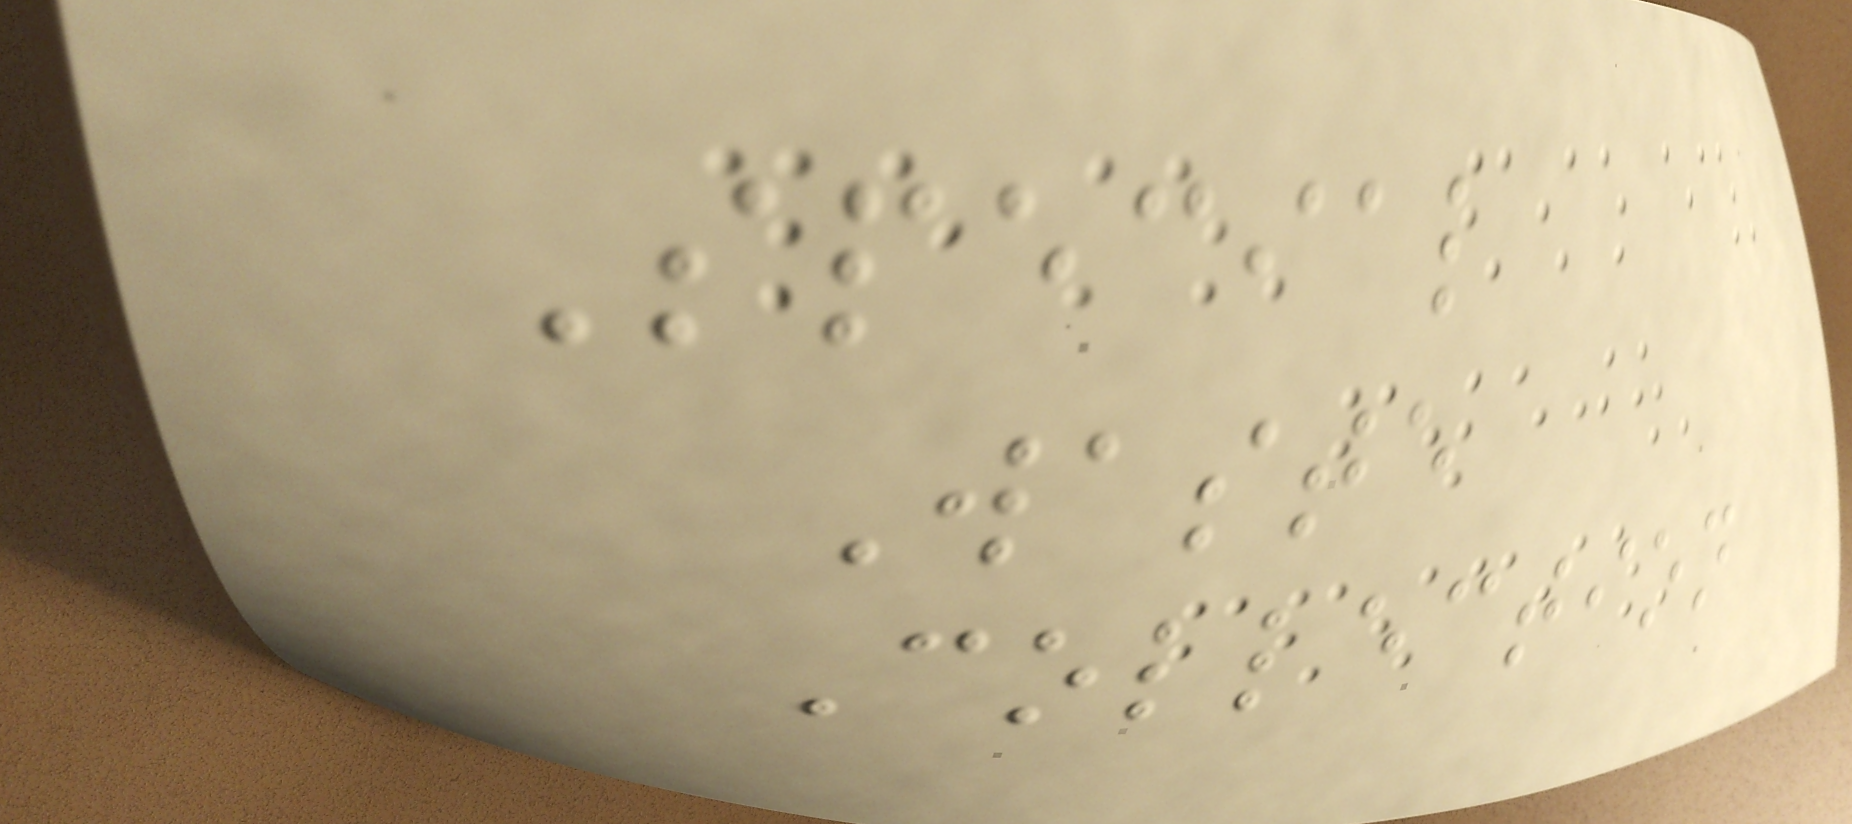Special
Waste
Collection
